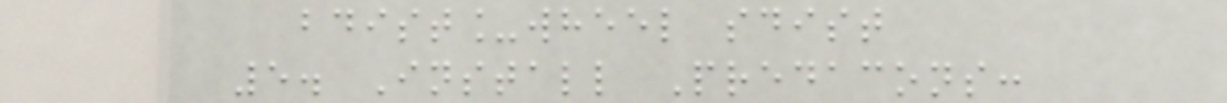bdist_wheel sdist
5. Install Predacons:
